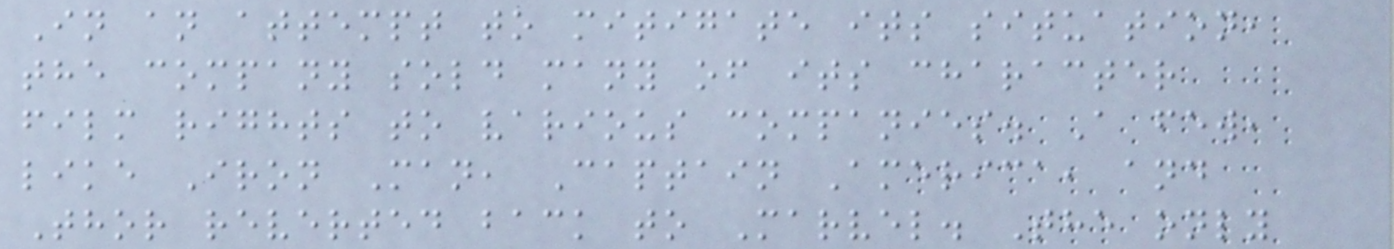In an attempt to mitigate its situation,
the company sold many of its character
film rights to various companies. A few,
like Iron Man, Captain America, and
Thor reverted back to Marvel. The only
